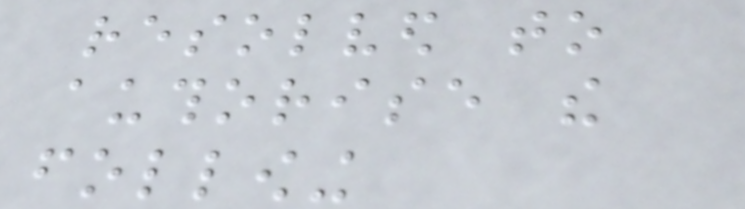resolved to
authorise the
following
